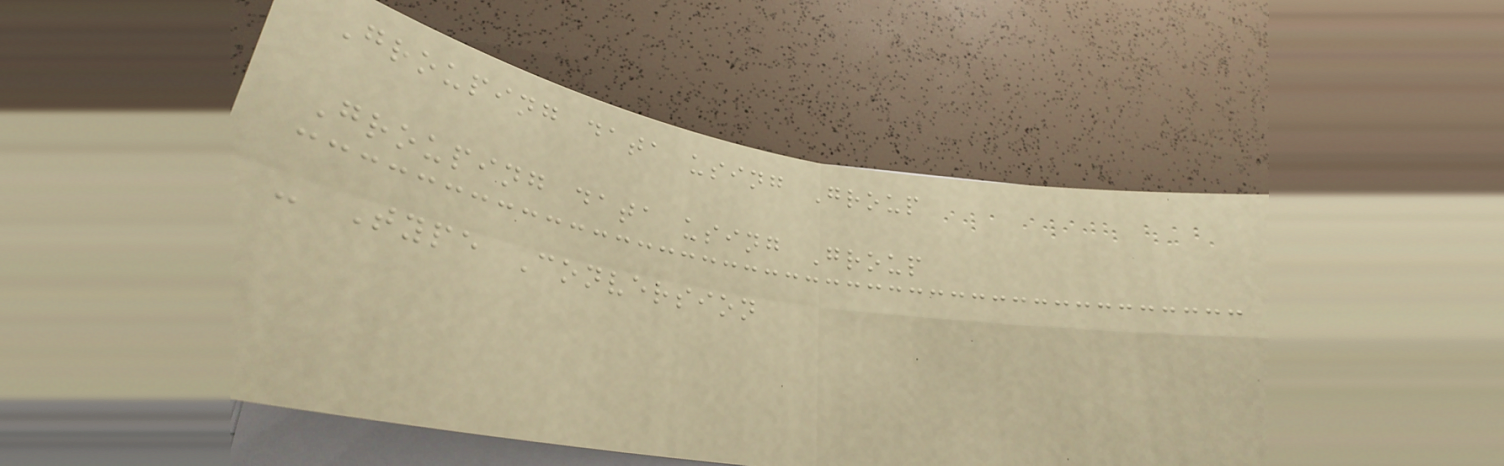Grouping data using Group
Grouping data using Group
- Type Conversion
